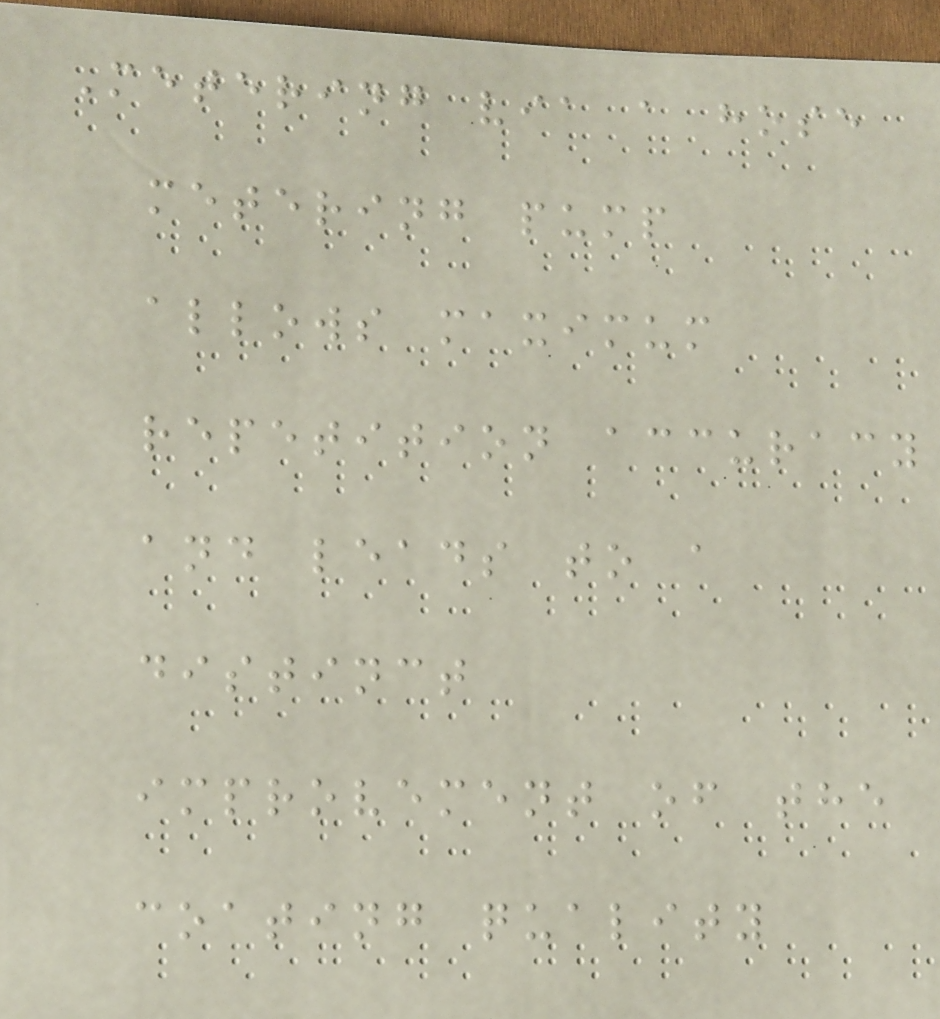Metering via a hose
metering pump
allows maximum
repetition accuracy
and leads to a
distinct
improvement of the
coating quality
